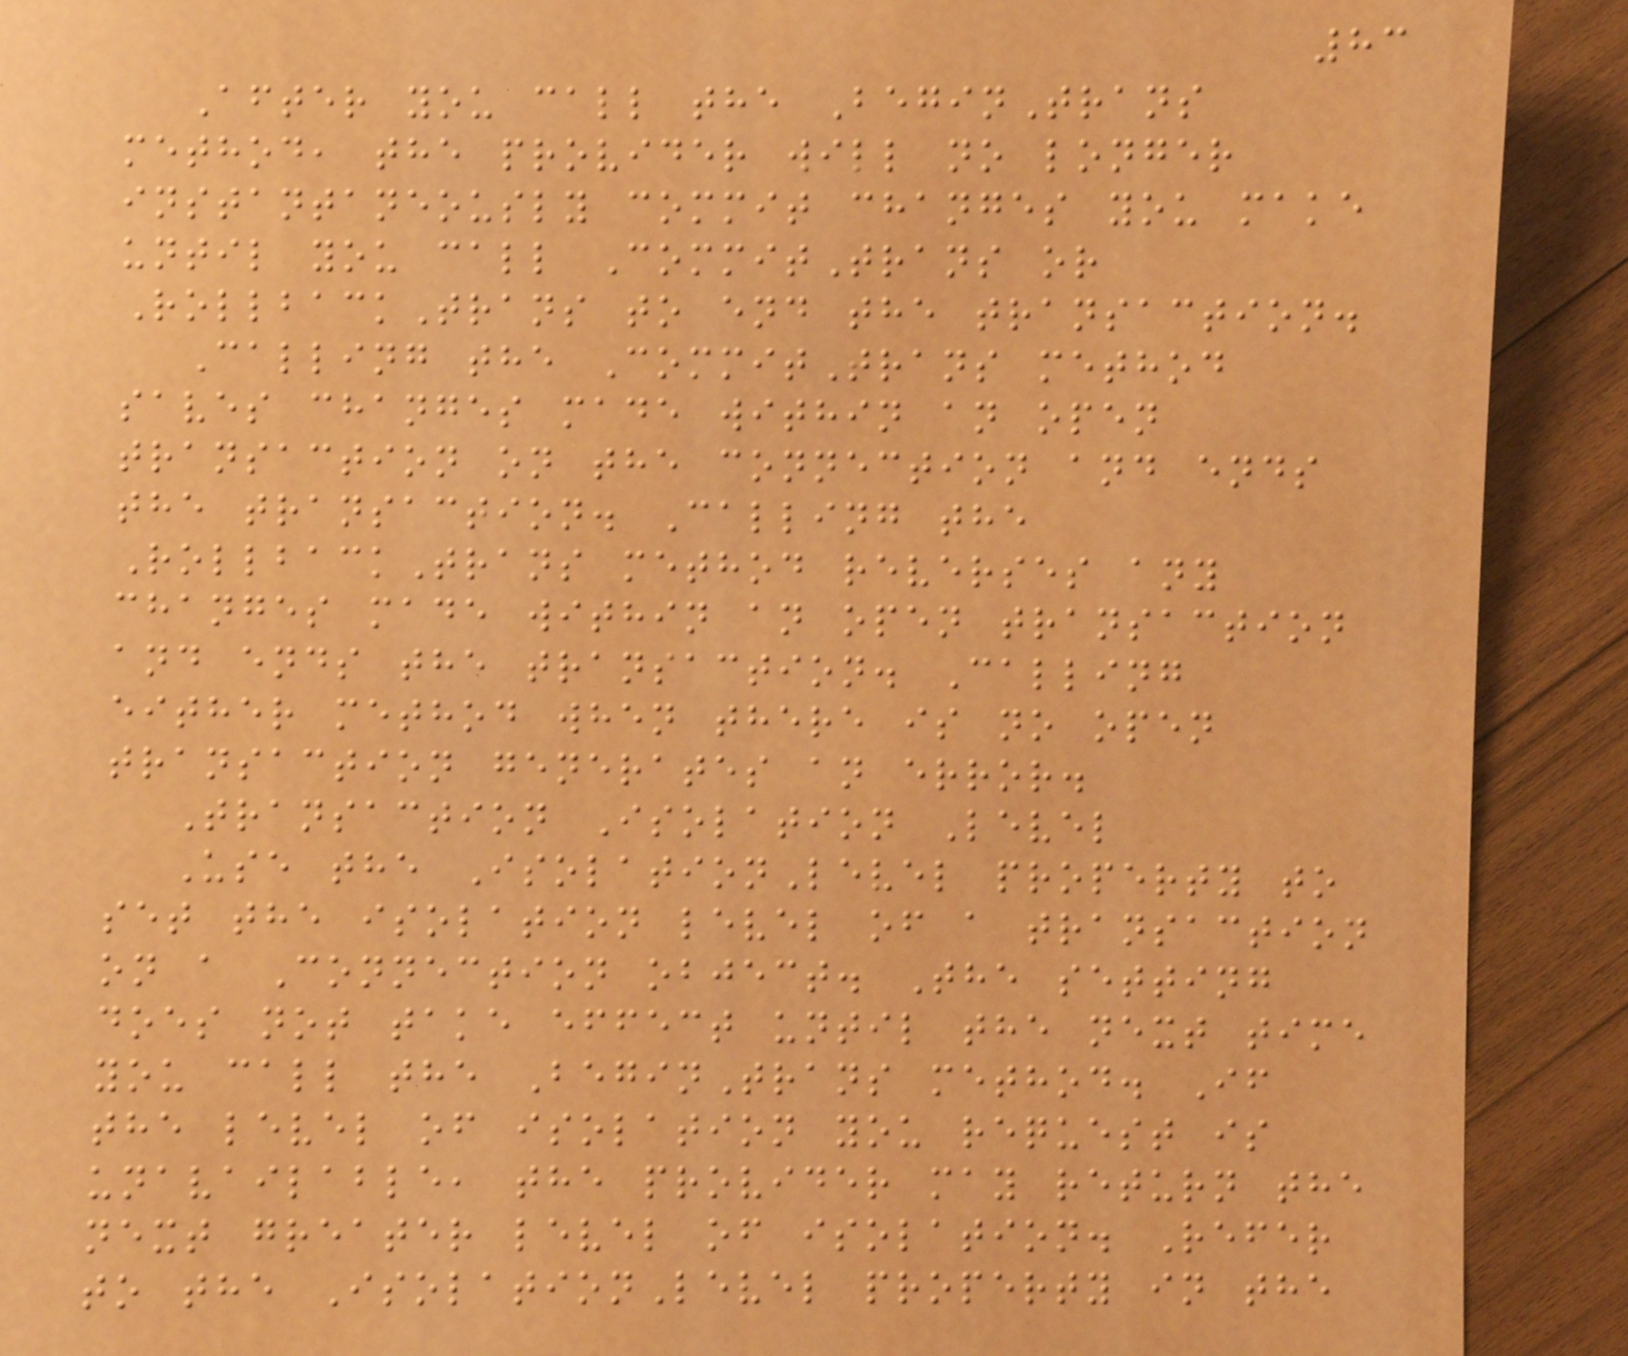83
After you call the BeginTrans
method, the provider will no longer
instantaneously commit changes you make
until you call CommitTrans or
RollbackTrans to end the transaction.
Calling the CommitTrans method
saves changes made within an open
transaction on the connection and ends
the transaction. Calling the
RollbackTrans method reverses any
changes made within an open transaction
and ends the transaction. Calling
either method when there is no open
transaction generates an error.
Transaction Isolation Level
Use the IsolationLevel property to
set the isolation level of a transaction
on a Connection object. The setting
does not take effect until the next time
you call the BeginTrans method. If
the level of isolation you request is
unavailable, the provider may return the
next greater level of isolation. Refer
to the IsolationLevel property in the
